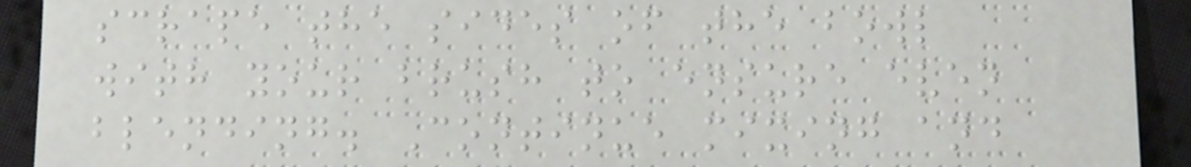scrape the sides of the bowl
with your brush to ensure even
blending. Continue mixing and
